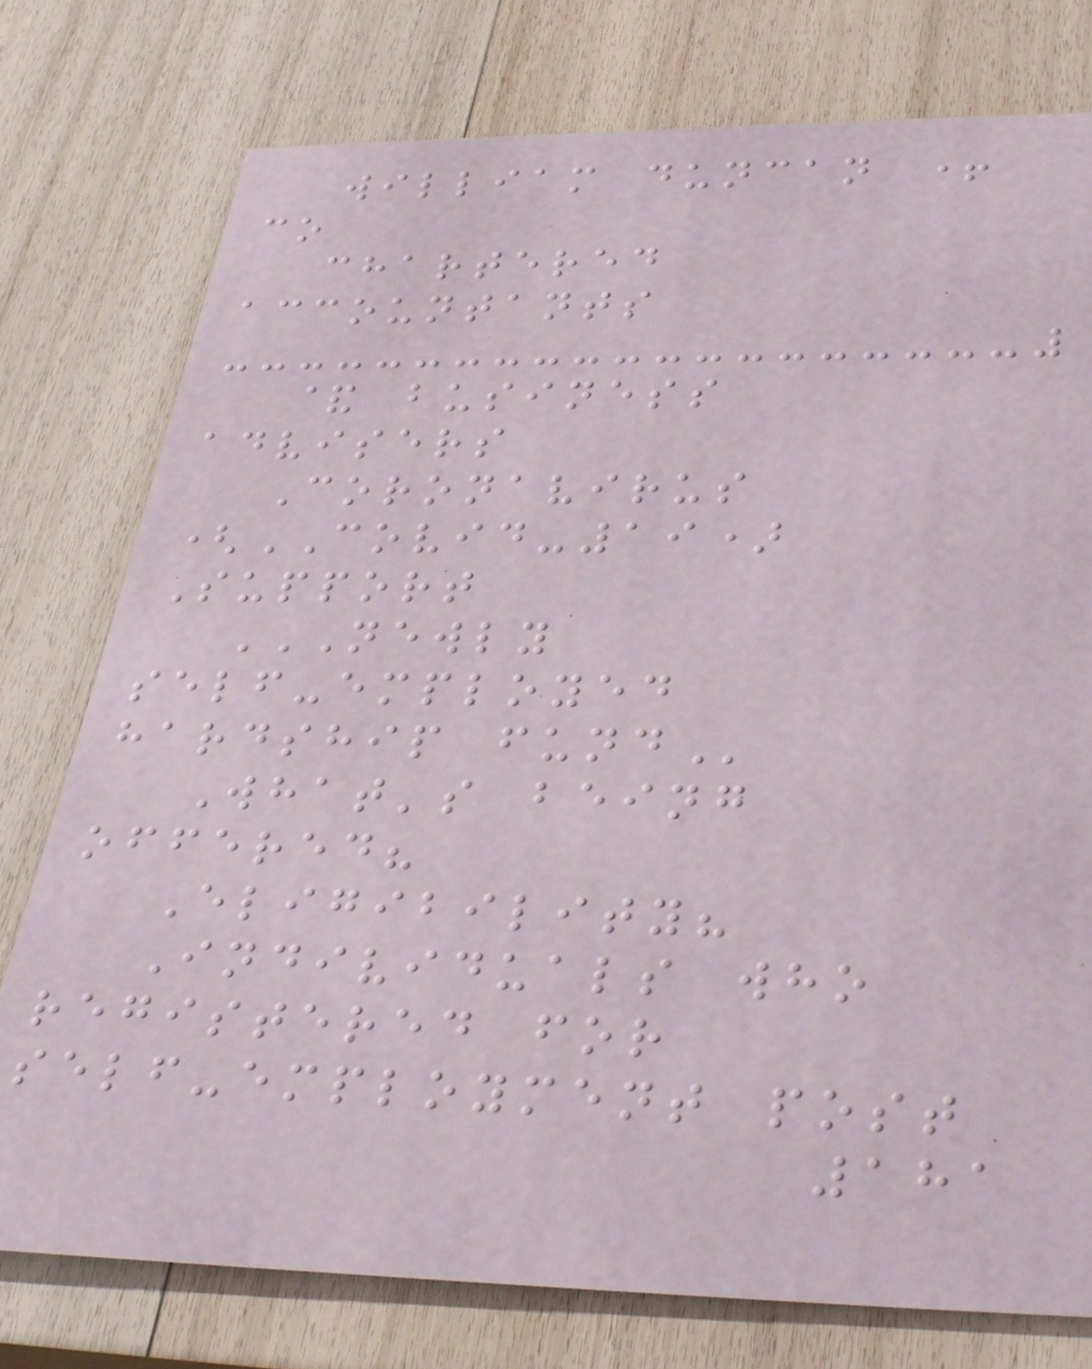william duncan +
co
chartered
accountants
& business
advisers
Coronavirus
(COVID-19)
Support
NEWLY
SELF-EMPLOYED
HARDSHIP FUND
What's being
offered?
Eligibility?
Individuals who
registered for
self-employment post
181
